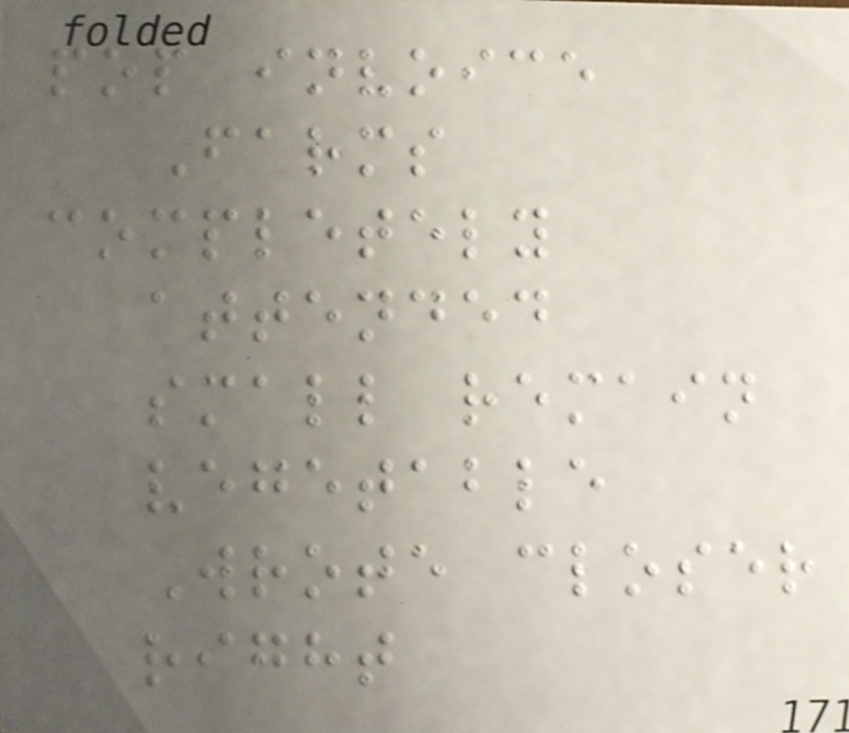pop invoice
Farms
completely
attended
small remain
vegetable
Wrote closer
right
